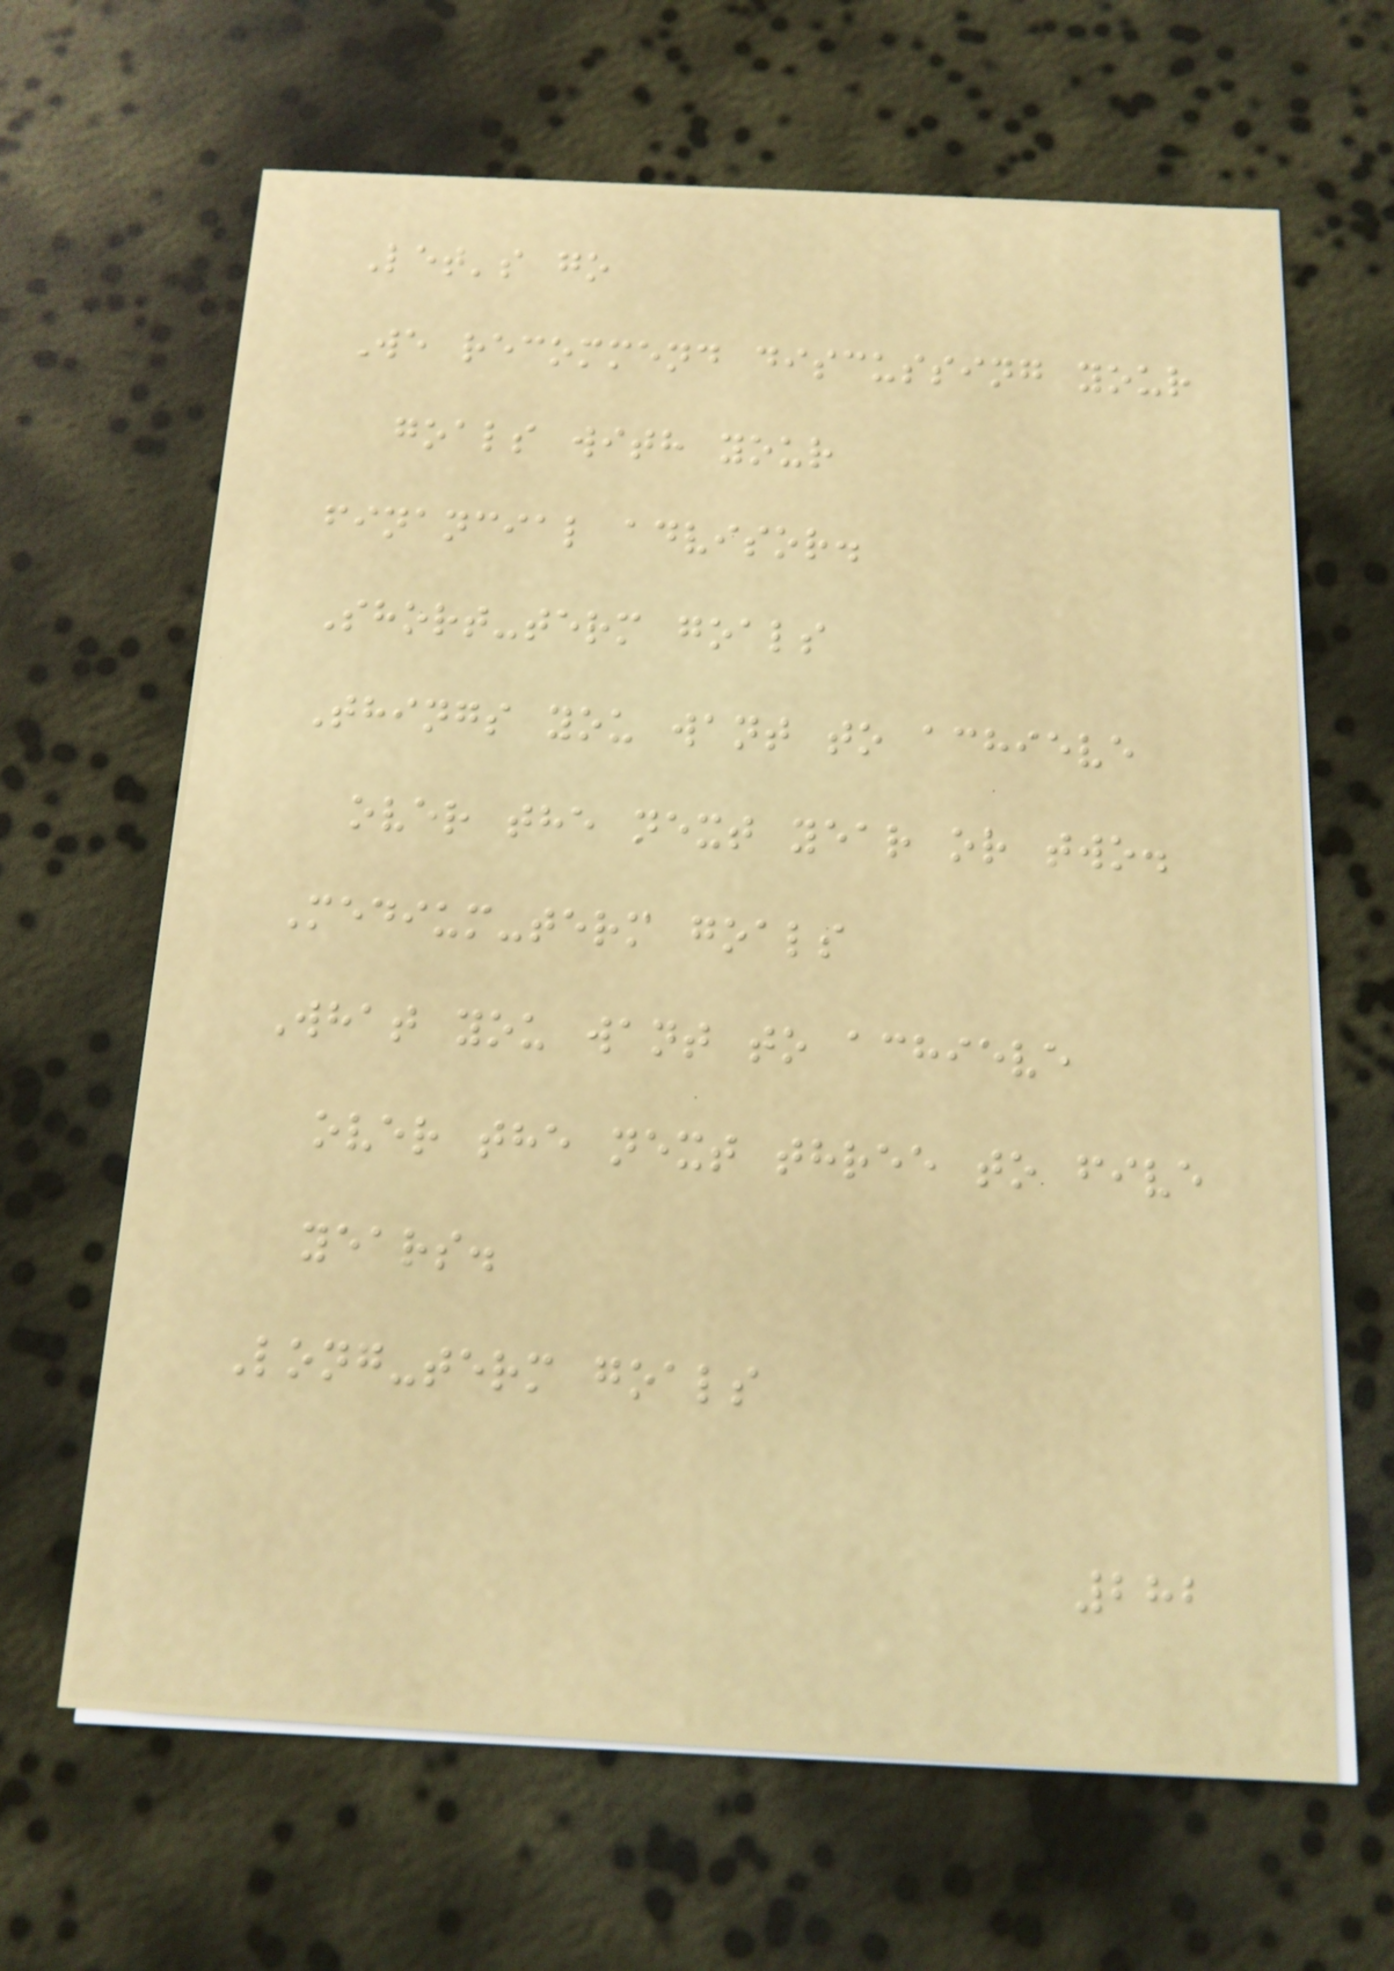Let's go
We recommend discussing your
goals with your
financial advisor.
Short-term goals
Things you want to achieve
over the next year or two.
Medium-term goals
What you want to achieve
over the next three to five
years.
Long-term goals
282
